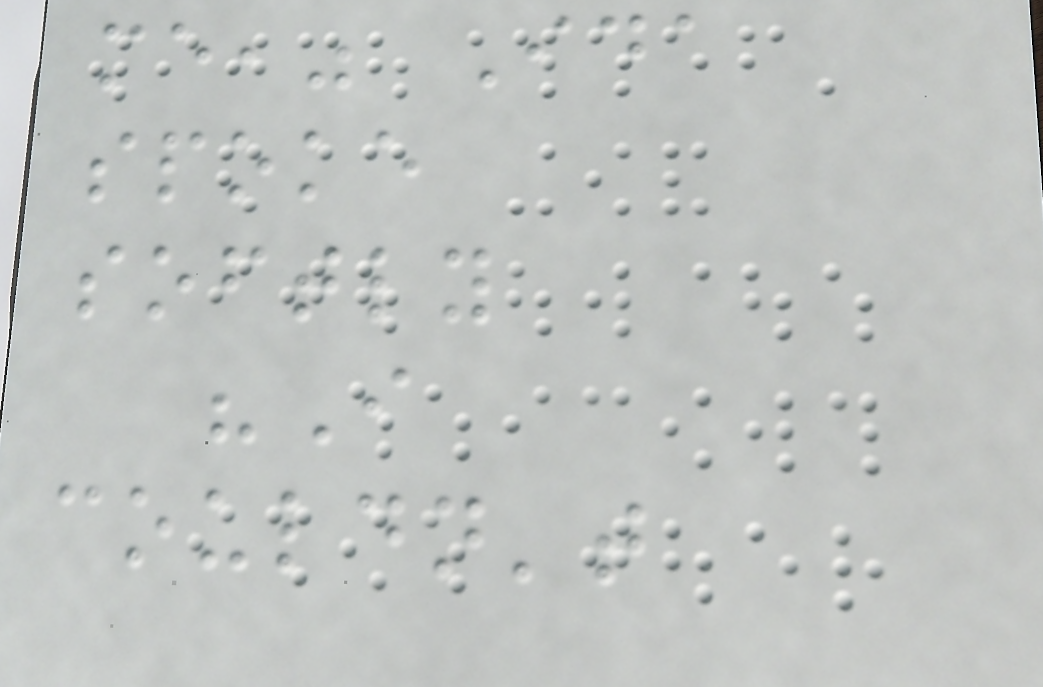me," Ida
spoke
softly
"I
couldn't
